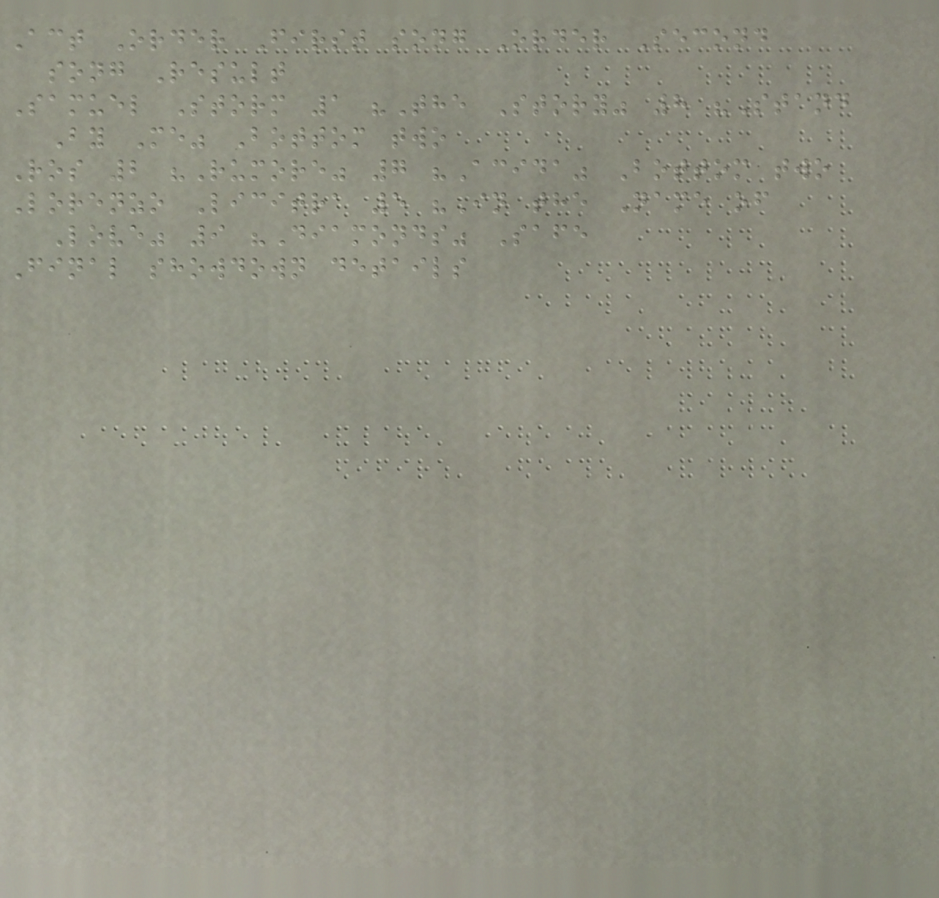Act Order First song Order Second
song Result
Samuel Storm 1 "The Story" 8 "Stand
By Me" Bottom two
Ros 2 "Rumore" 7 "Acida" Bottom two
Lorenzo Licitra 5 "In the Name of
Love" 9 "Diamonds" Safe
Final showdown details
